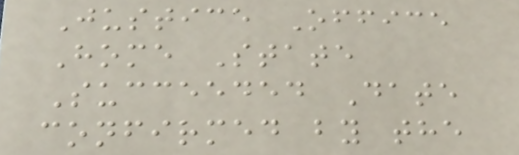Justice Office
Home State
Succeeded Date
confirmed by the
